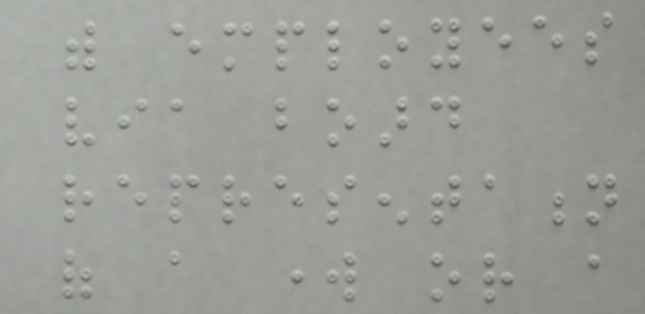with employees
via board
representation
of a work or a
